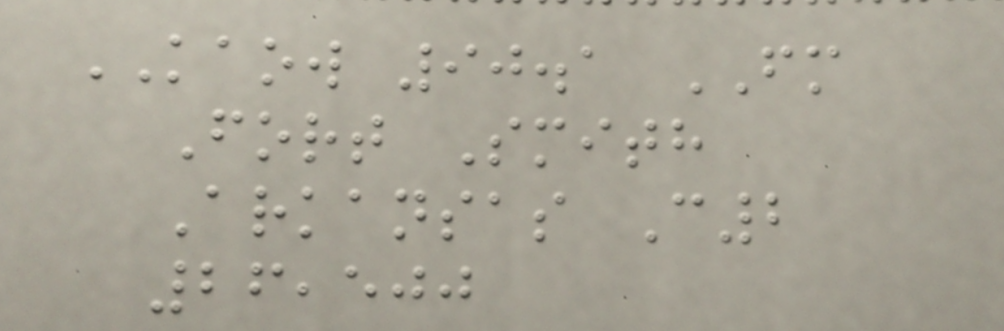KAOW 90.1 FM
Fort Smith
Arkansas C2
26,500
